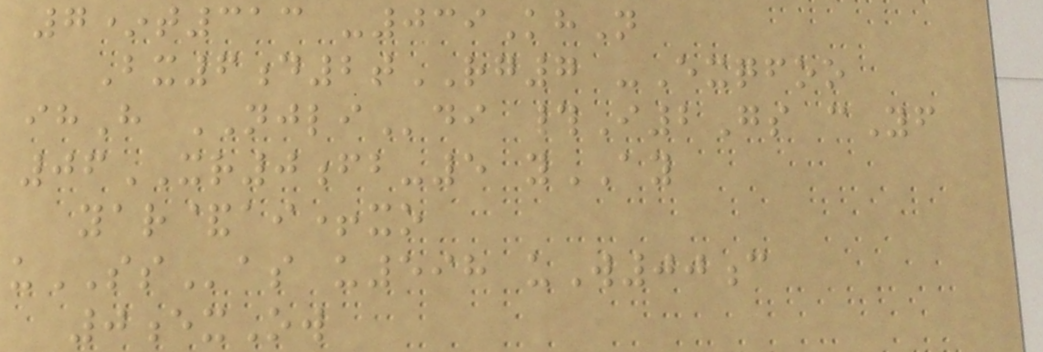7*t313 -039KhN
Bx6d2tRG7 -Exqfoo
ihH NJLIdi #I2Gs cYf
06XR0fb-5 yAY
yar&ai+xo
uSSas u598 uW00c
0exOw
